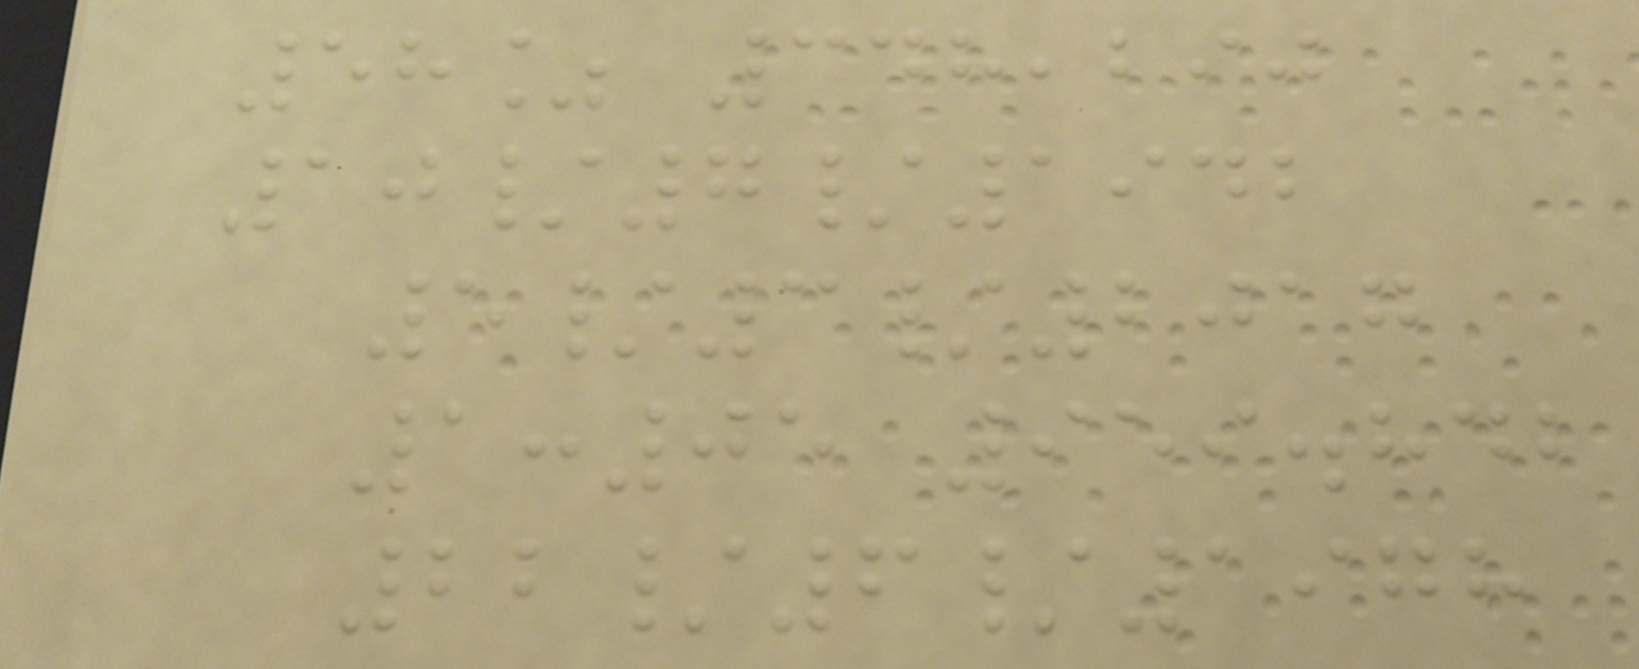58% 348,290
10/7/1942
5/3/2017
1:05 959.842
22/6/1978
